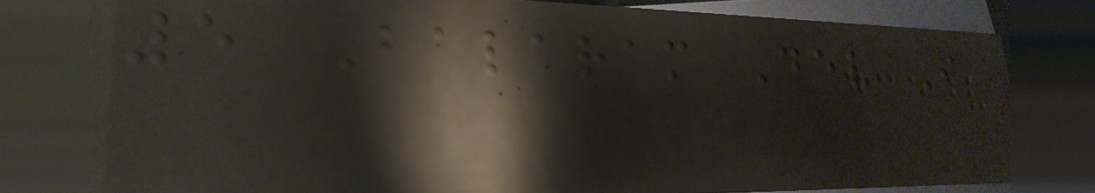5 Balaram Dev I
